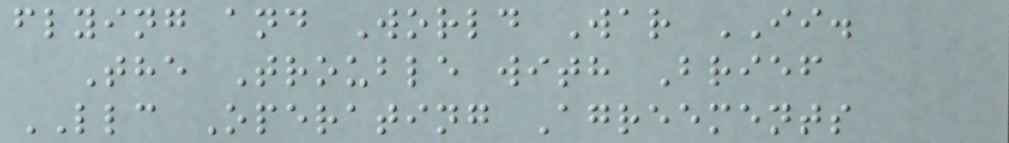flying and World War II.
The Trouble with Brief
LLC Operating Agreements
